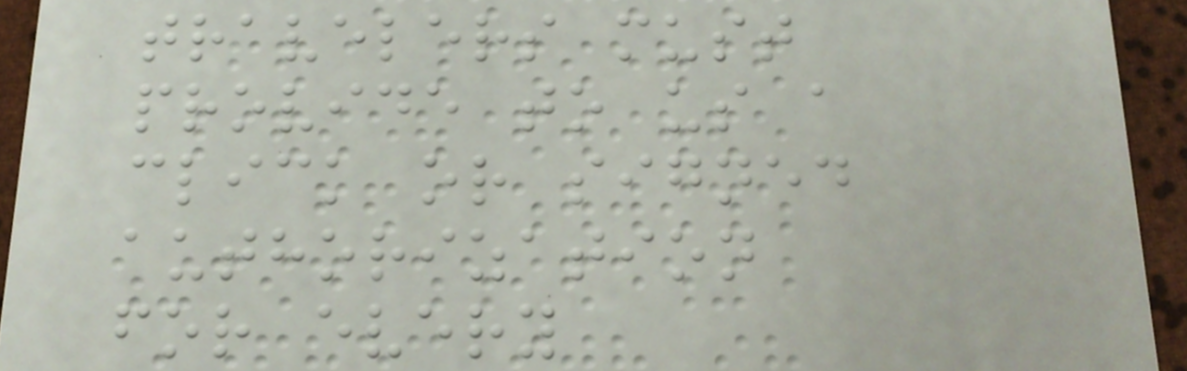travelers must
provide to us a
click or signed
authorization
for every
